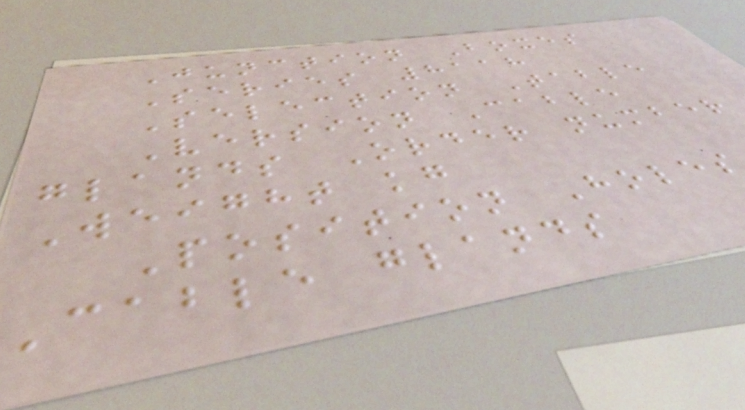Junction Boxes
Series 8118
Selection Table
Version Cable
glands Order number
Weight kg
Position Holes
Cable glands
